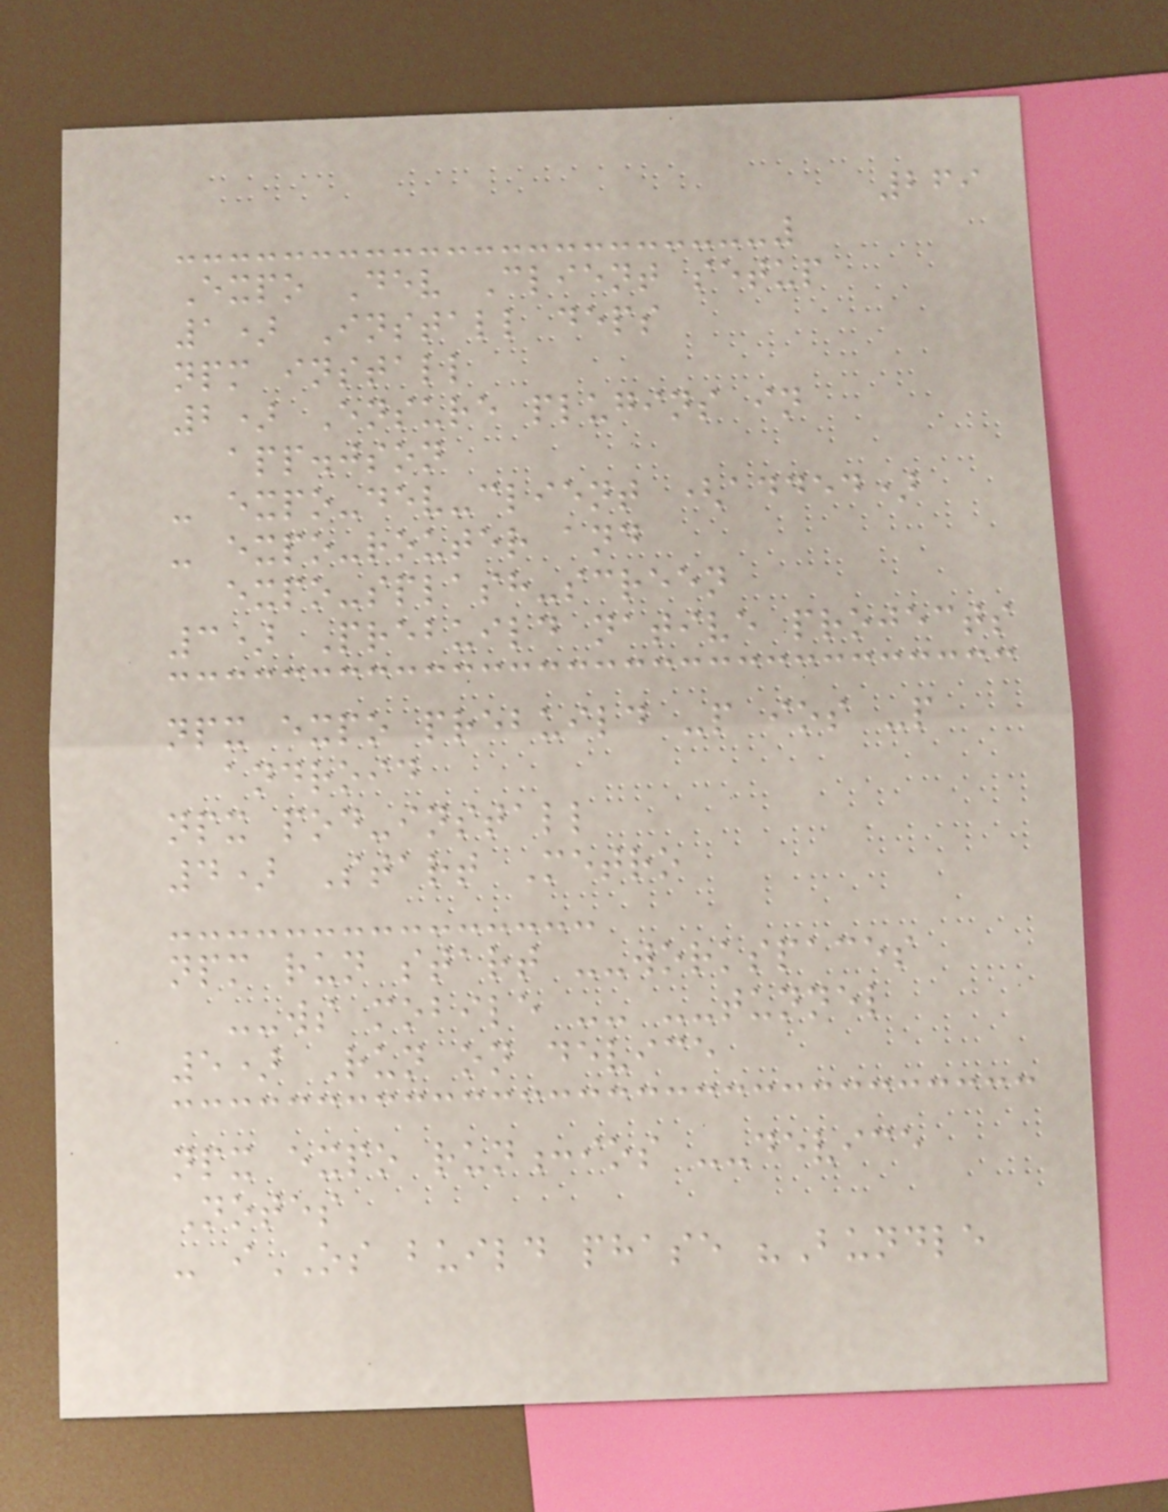269
Expo Dev Client setup
1) Install deps
npm install
2) Ensure plugins in
app.json
- expo-dev-client (added)
- expo-router and
expo-splash-screen
3) Prebuild native projects
npx expo prebuild -p ios -p
android
npx pod-install
4) Start Metro
npm run start --workspaces
--ws mobile -- --tunnel
5) Run on device
npx expo run:ios --device
Notes
- iOS build phase "Bundle
